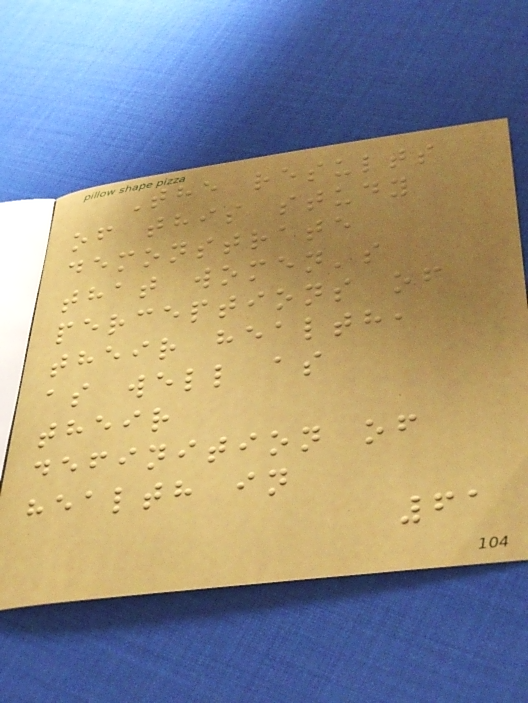The results
of this study
demonstrate
that women's
perceptions of
their health,
as well as
their
definition of
health in
61
